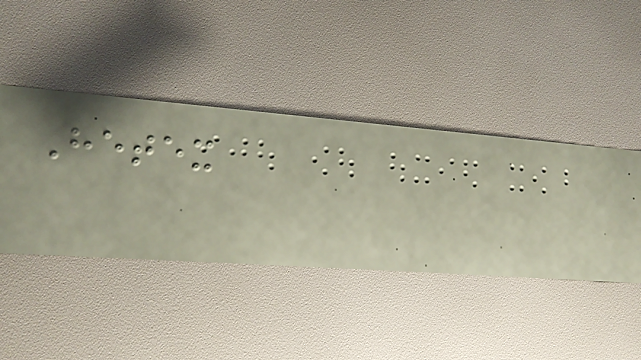Hetex
